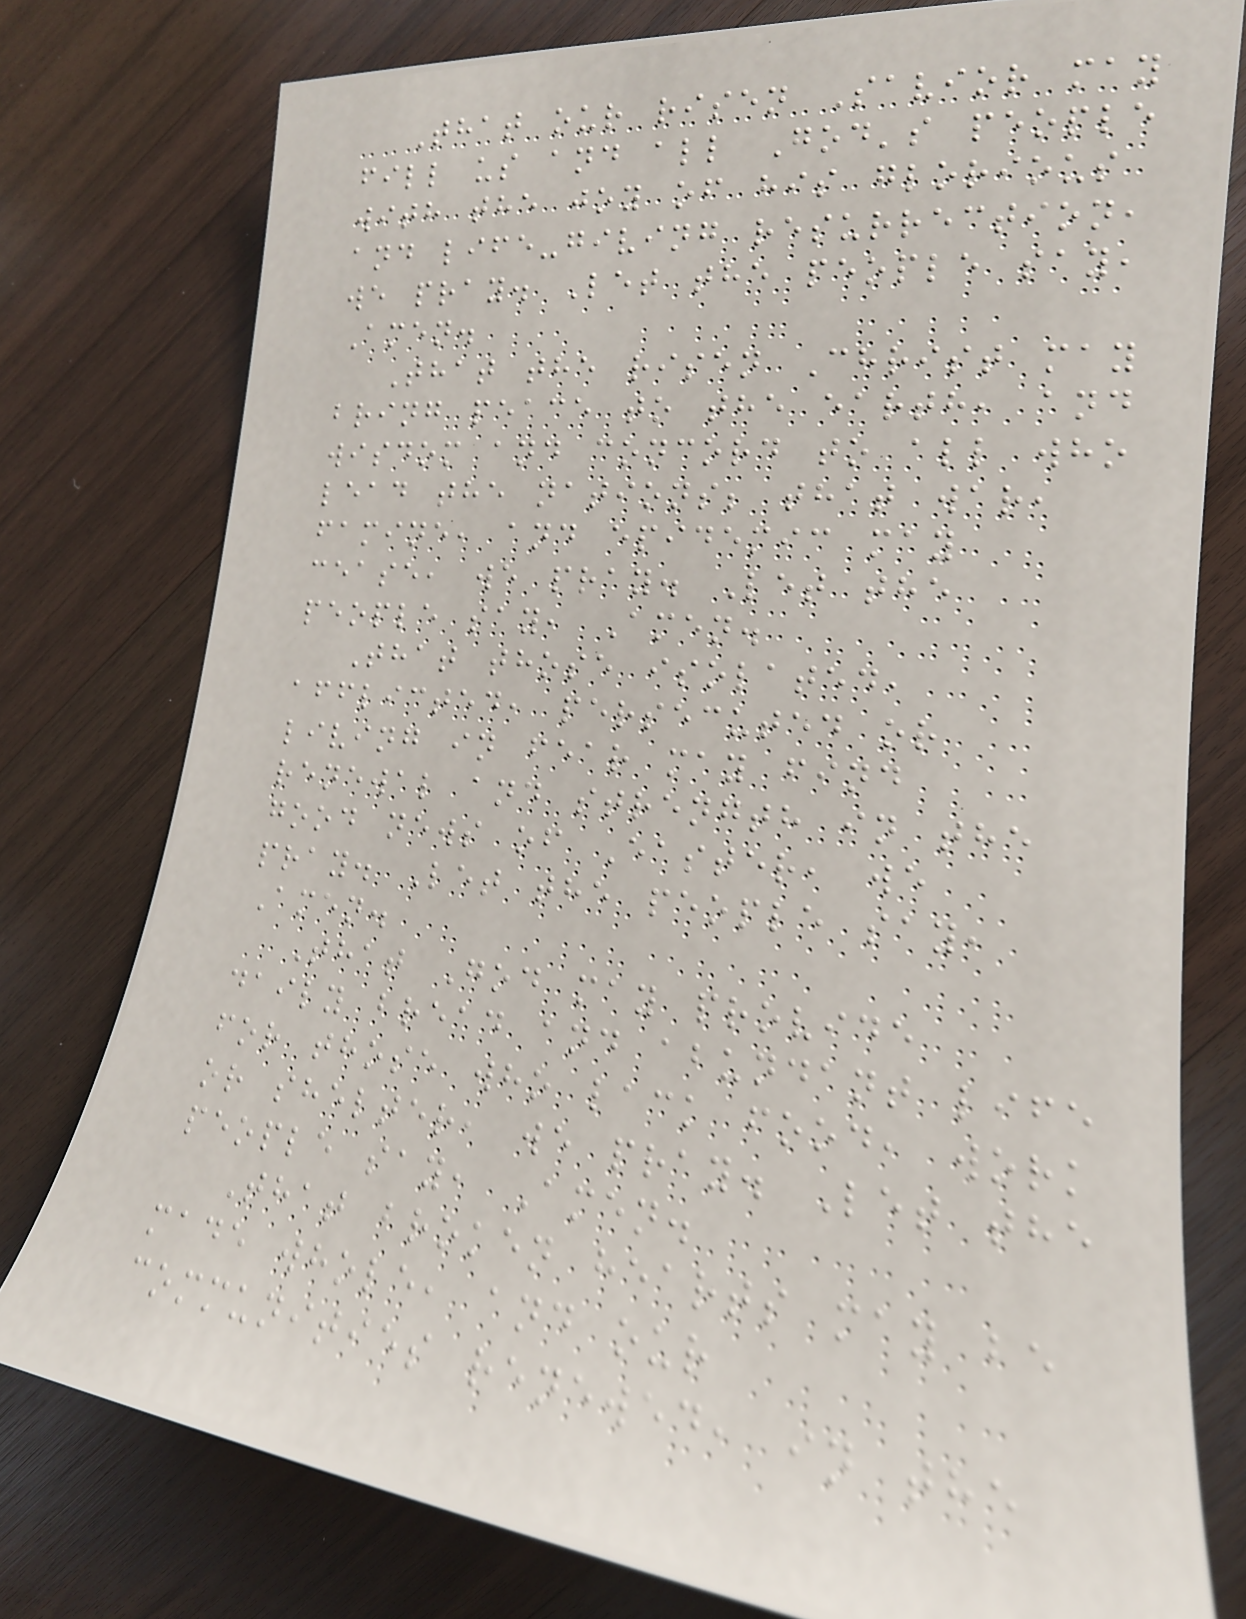That our risen Savior may
fill us and all God's people
with the joy of his glorious
and life-giving resurrection,
we pray. Let the people say,
Amen.
That the risen Christ may
bring peace to the earth, and
wisdom and concord to all who
lead the nations; that war,
famine, and epidemic may
cease, we pray. Let the
people say, Amen.
That those isolated,
afflicted, persecuted or
living in fear may find
renewal and strength in the
good news of Easter, we
pray. Let the people say,
Amen.
That God may provide
daily bread and abundant life
for those who lack food, work
or shelter, we pray. Let the
people say, Amen.
That broken hearts may be
made whole, and our
communities renewed, in the
